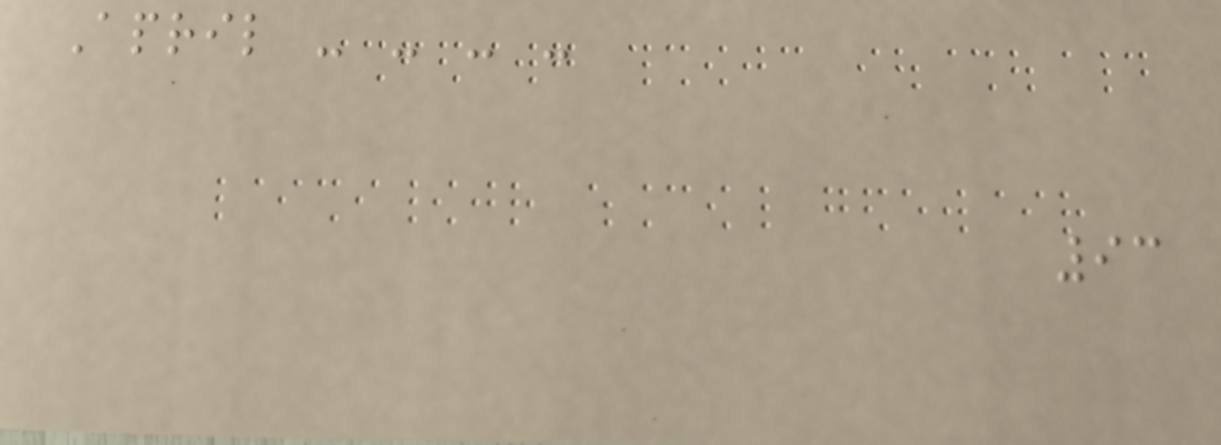April - - - -
93
